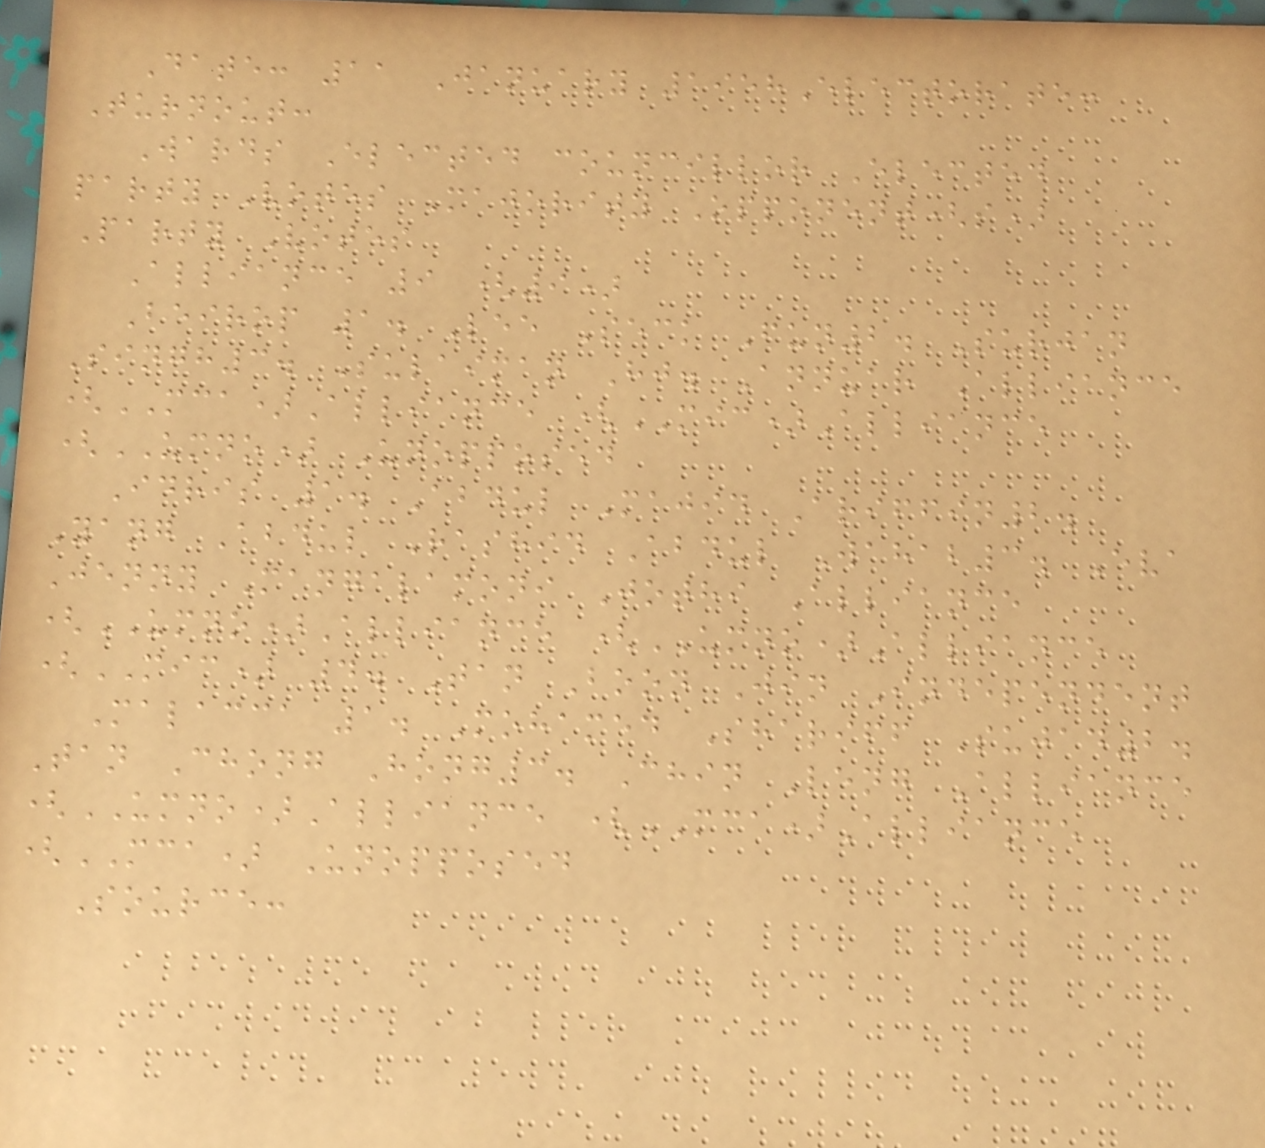Date: 11 January 1958Electorate:
Turnout:
Wards Elected councillor Elected
party Votes Majority Opponent(s)
Party Votes
Alliance 9 (9)
Beirop 1. Lee Seck Fun2. Surjan
Singh3. Sulaiman Hj. Annuar Alliance
(MCA)Alliance (MIC)Alliance
(UMNO) Unopposed
Idris 1. Abdul Majid Ariffin2.
Yang Abdul Rashid Abdul Wahab3. Eva
Jenny Mangalamoni Jothi Alliance
(UMNO)Alliance (UMNO)Alliance
(MIC) 4. Tan Boon Jin Independent
Malacca 1. Mohamed Shariff Sujad2.
Tan Chong Hong3. Chin Leng Alliance
(UMNO)Alliance (MCA)Alliance
(MCA) Unopposed
Source:
